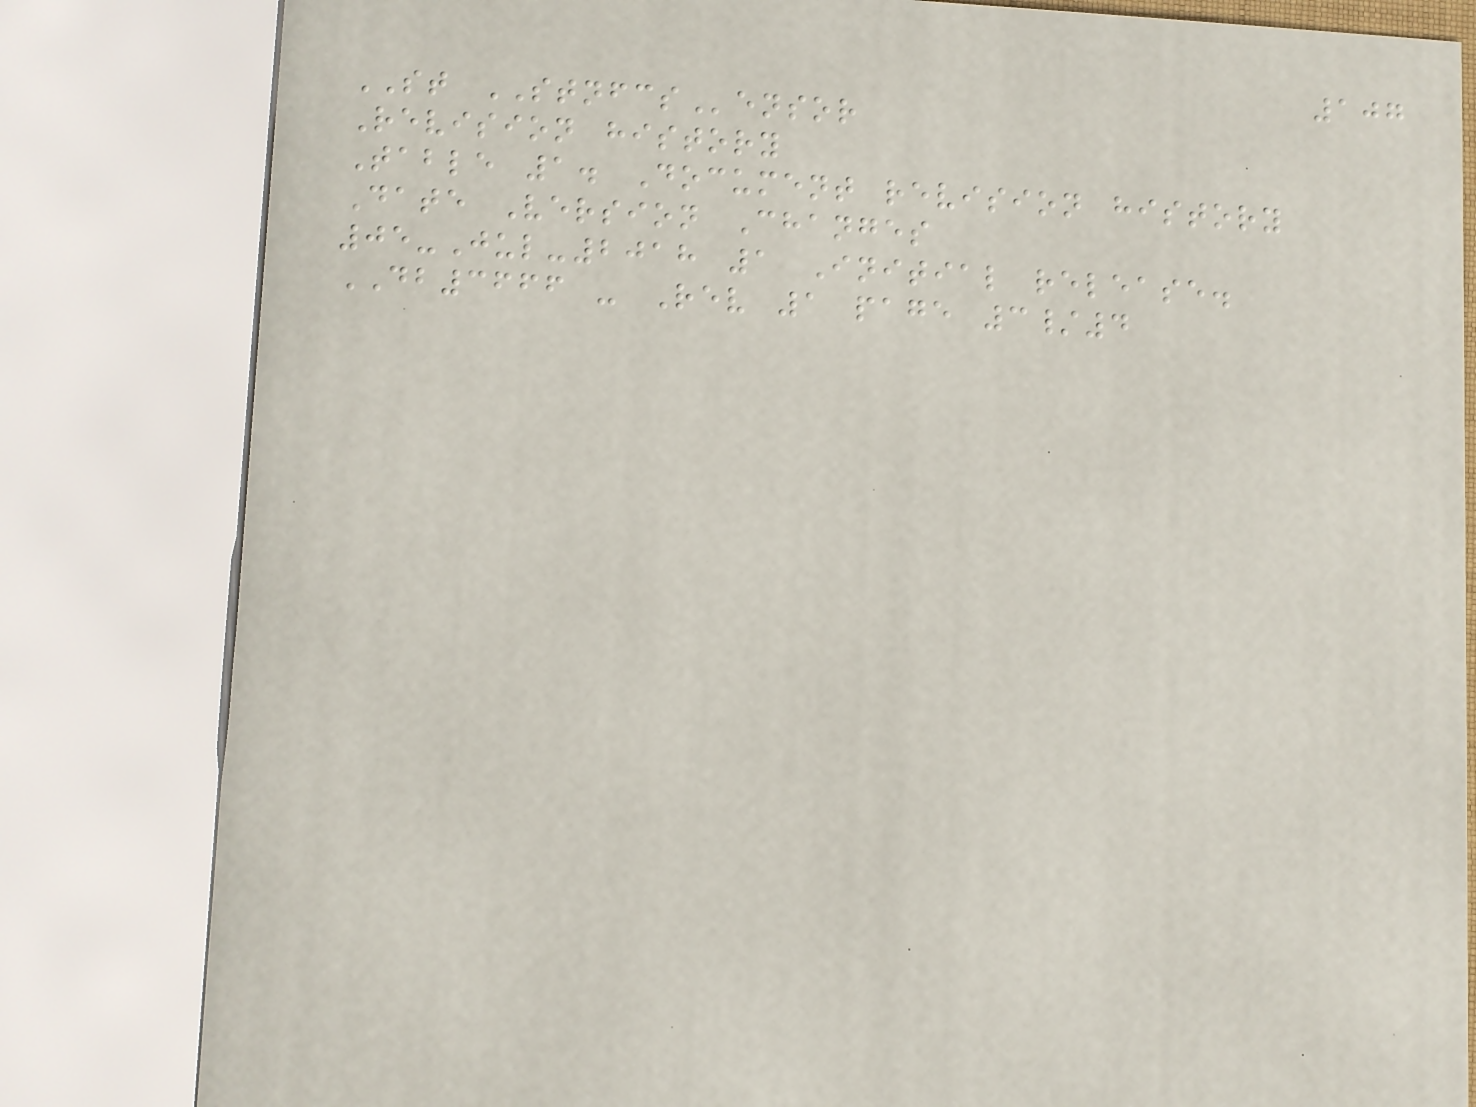107
ST STNFCSensor
Revision history
Table 1. Document revision history
Date Version Changes
05-Jul-2018 1 Initial release.
DB3666 - Rev 1 page 3/4
